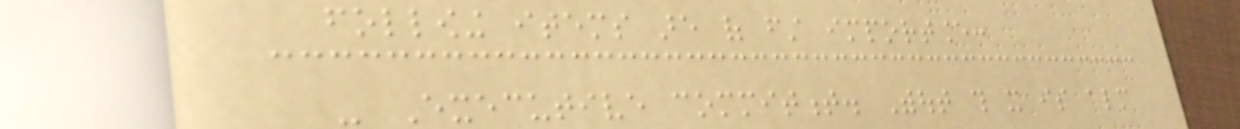following items are of first importance:
- Executive commitment. Without this it is almost
